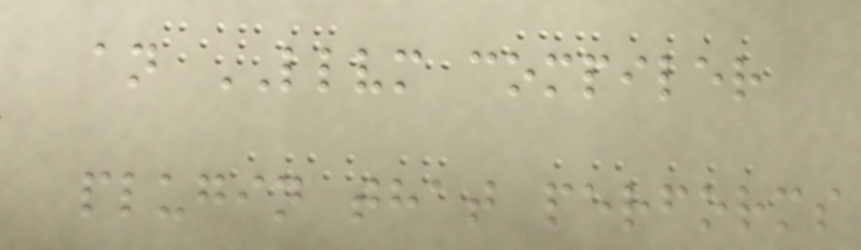an LLVM compiler
plugin that performs
